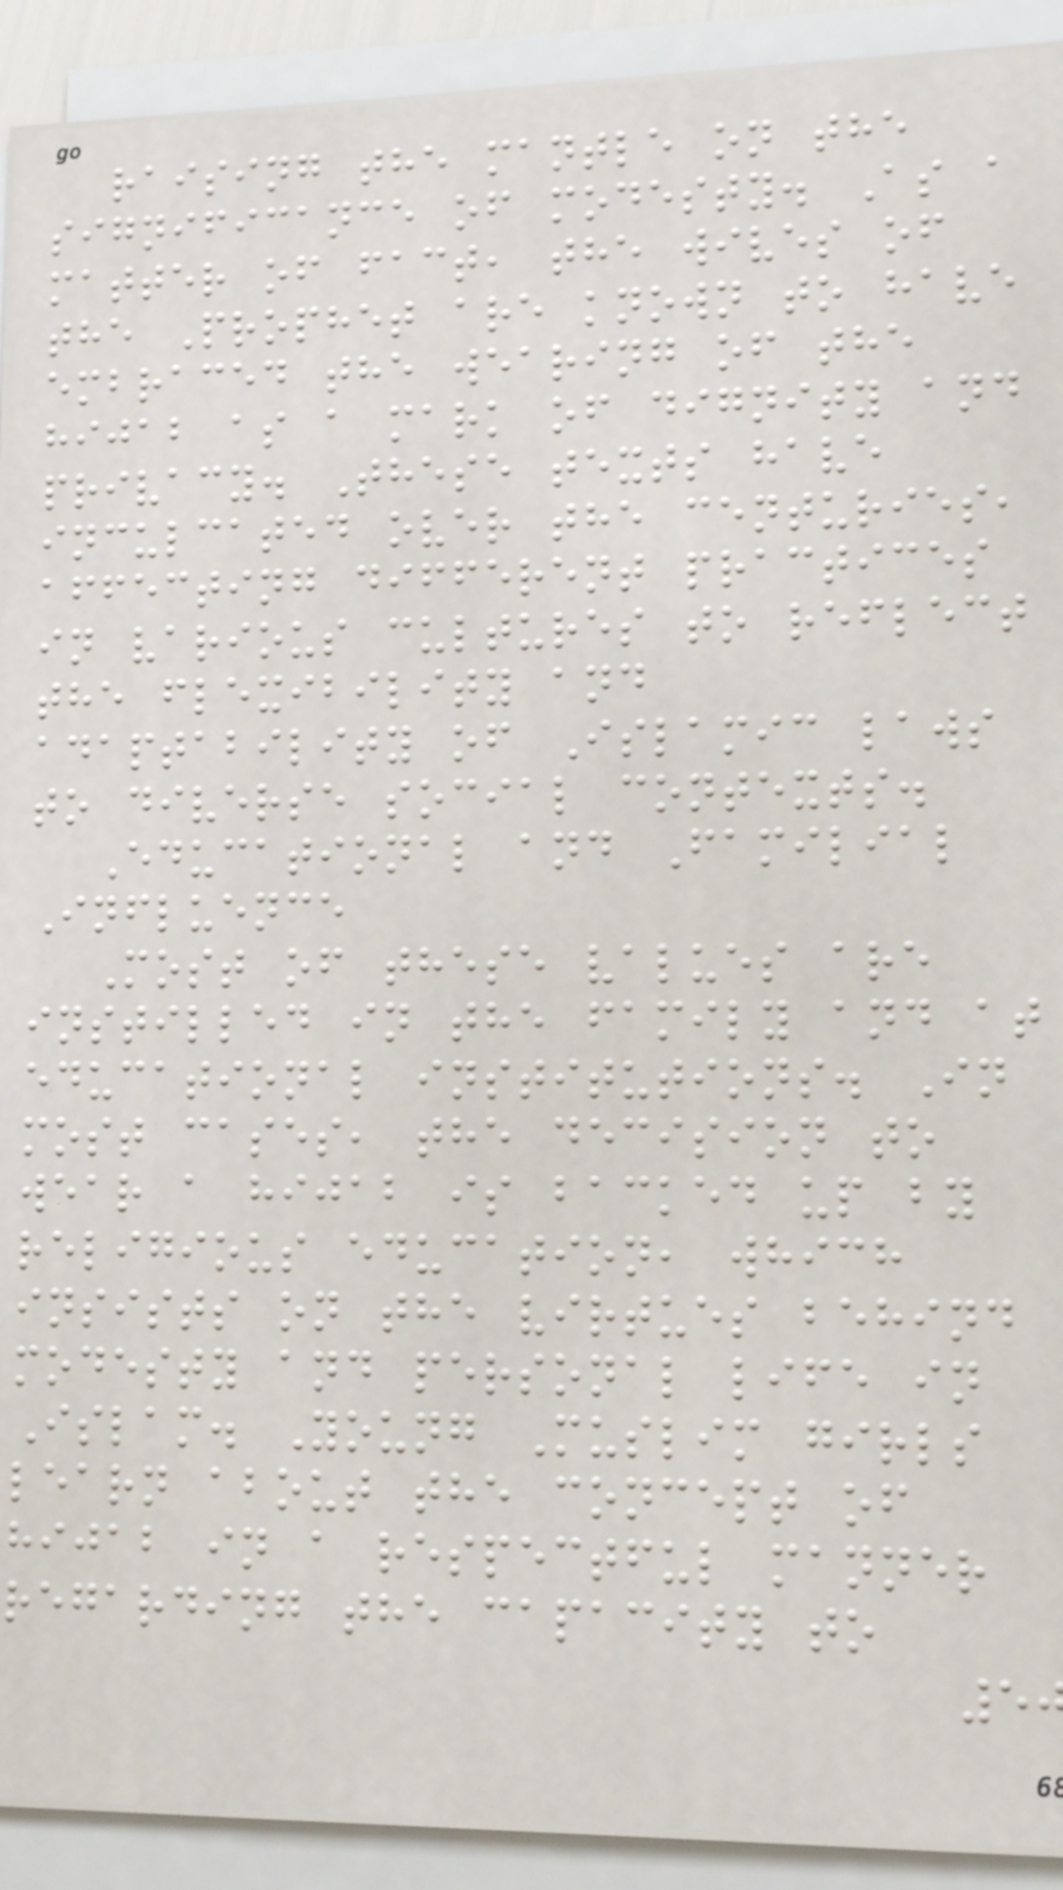raising the mantle on the
significance of modesty. As a
matter of fact, the wives of
the Prophet are known to have
embraced the wearing of the
hijab as a mark of dignity and
privacy. These texts have
inculcated over the centuries,
affecting different practices
in various cultures to reflect
the flexibility and
adaptability of Islamic laws
to diverse social contexts.
Educational and Familial
Influence
Most of these values are
instilled in the family and at
educational institutions. In
most cases, the decision to
wear a hijab is backed up by
religious education, which
insists on the virtues behind
modesty and personal life in
Islam. Young Muslim girls
learn about the concept of
hijab in a respectful manner
regarding the capacity to
